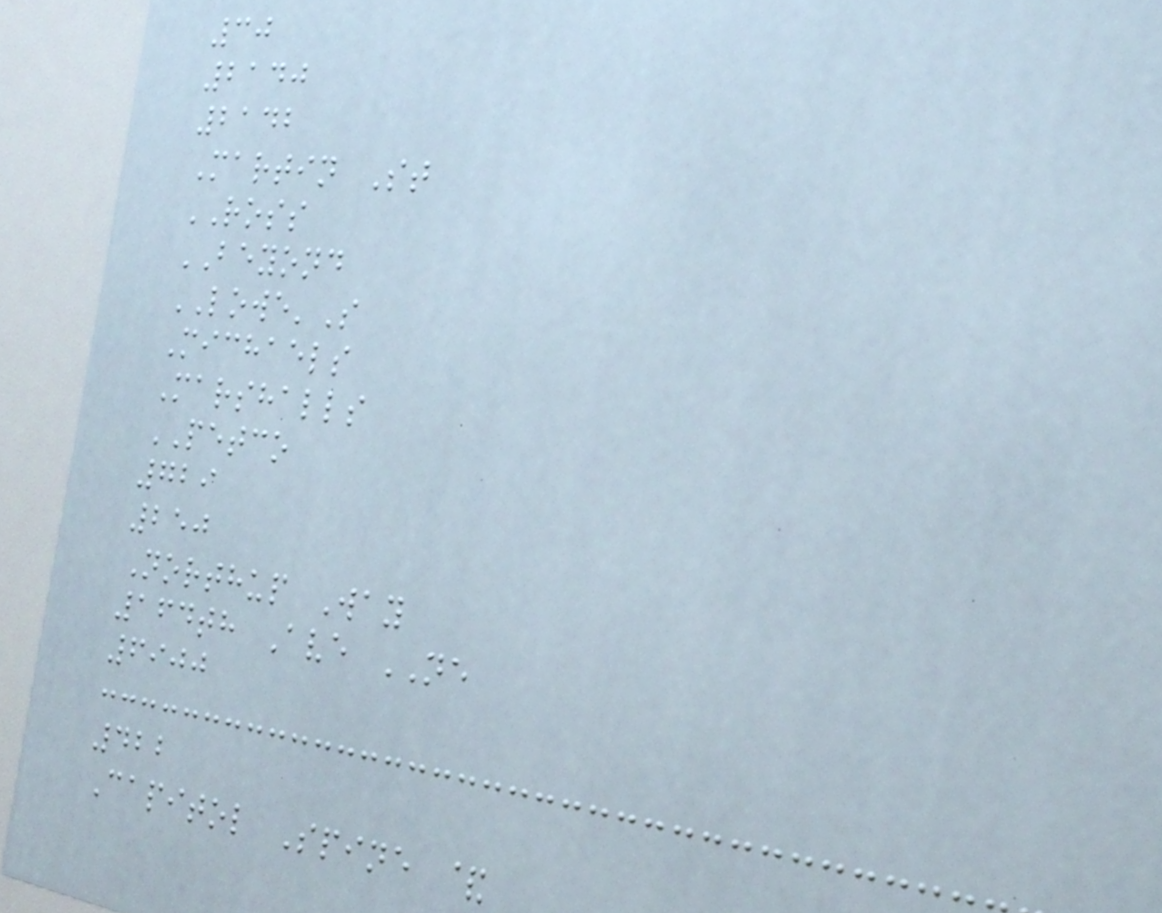30
2140
2142
Martin St
ROSS
BEYOND
LOWE'S
Michaels
Marshalls
PETCO
729
250
Northup Way
164th Ave NE
6900
422
Capitol Spine &
